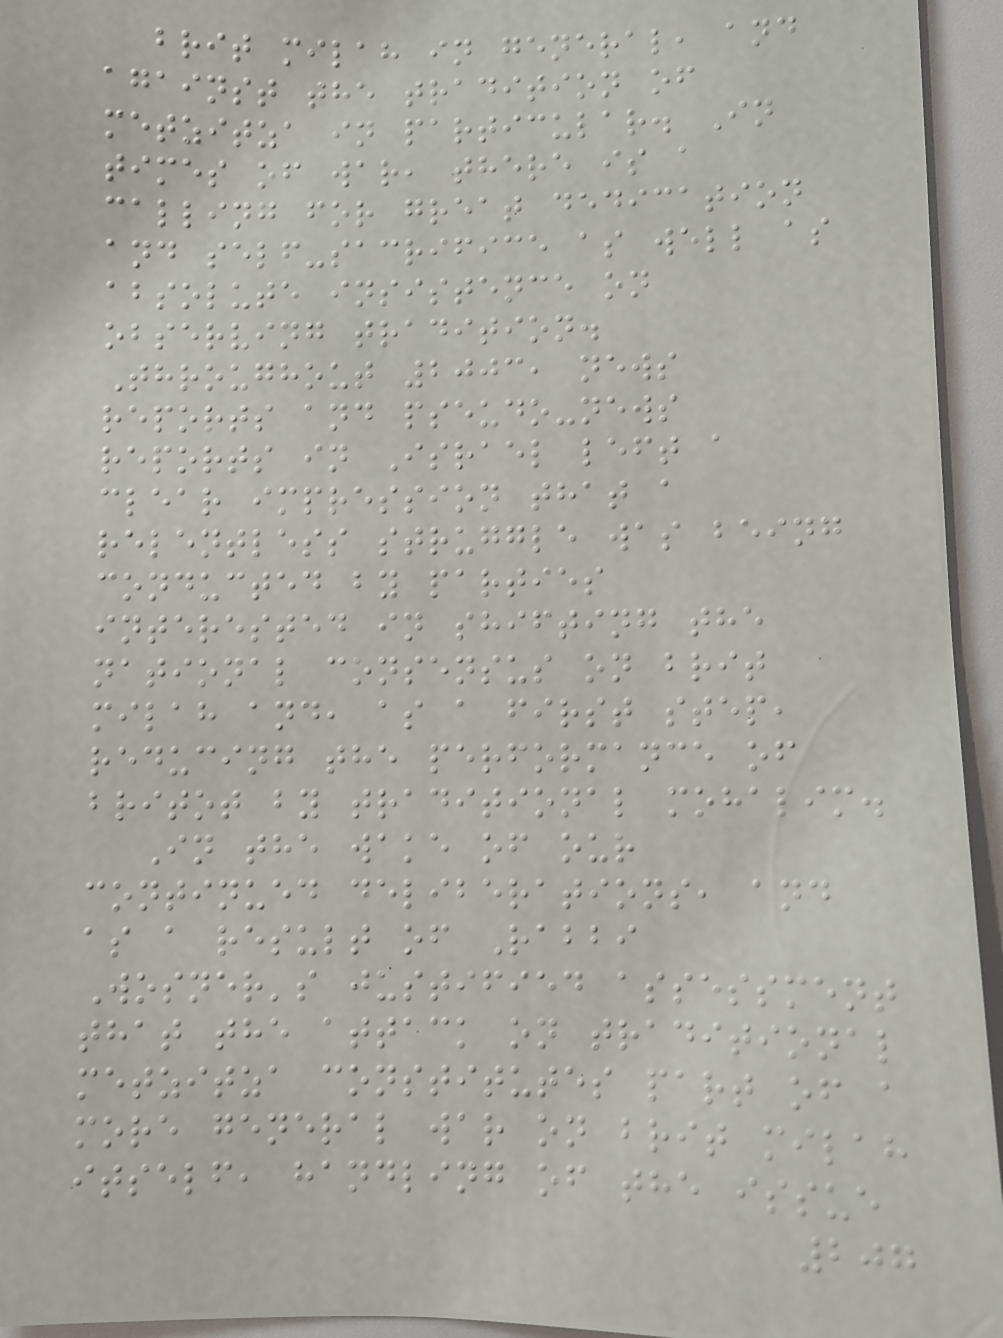brit milah in general, and
against the tradition of
metzitza in particular. In
times of war, there is a
calling for great dedication
and self-sacrifice as well as
absolute insistence on
observing tradition.
Throughout 2003, news
reports and pseudo-news
reports in Israel left a
clear impression that a
relentless struggle was being
conducted by parties
interested in shifting the
national consensus on brit
milah and, as a first step,
reducing the performance of
britot by traditional mohalim.
In the wake of our
continued deliberations, and
as a result of Rabbi
Wosner's justified assessment
that the attack on traditional
metzitza constitutes part of a
more general war on brit milah
itself, handling of the issue
207
